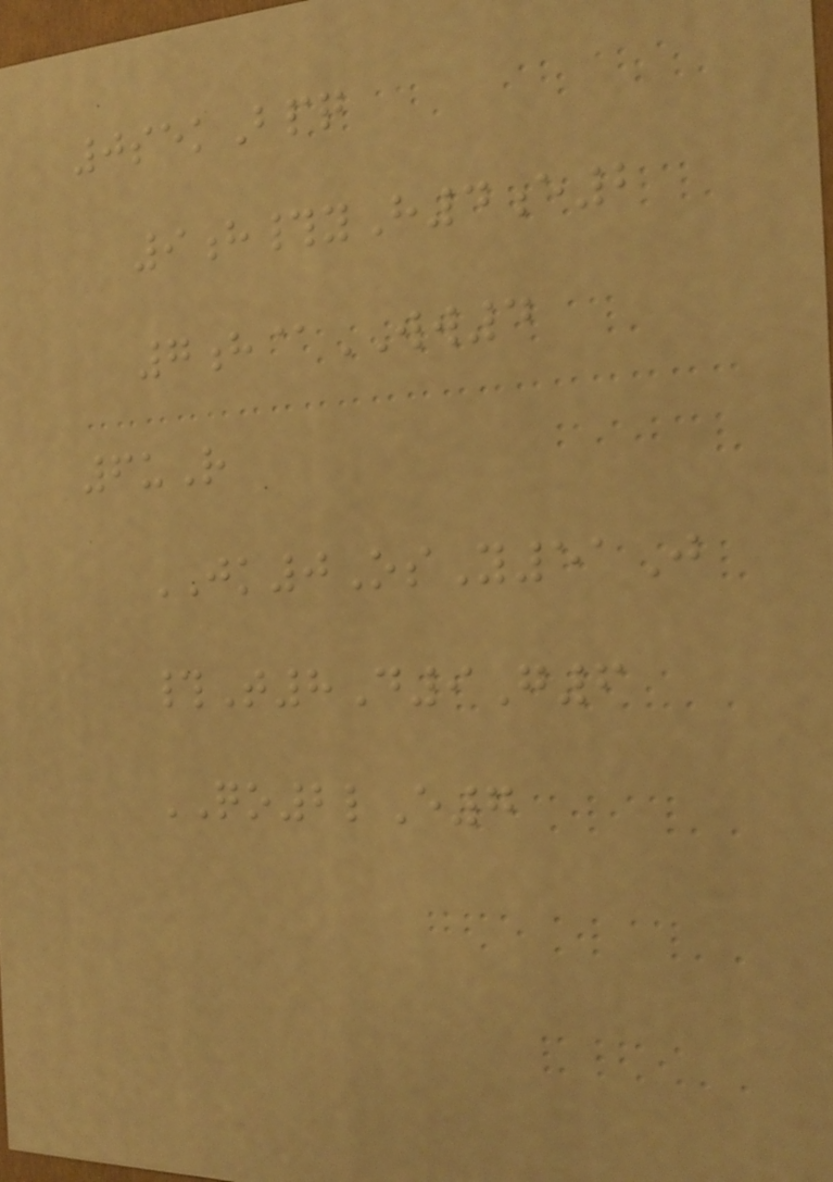0sekBpq
9h#yH4e2
7h@WW4
6uR
JK0OsY51J
#T8D9G6
QO2lE7
